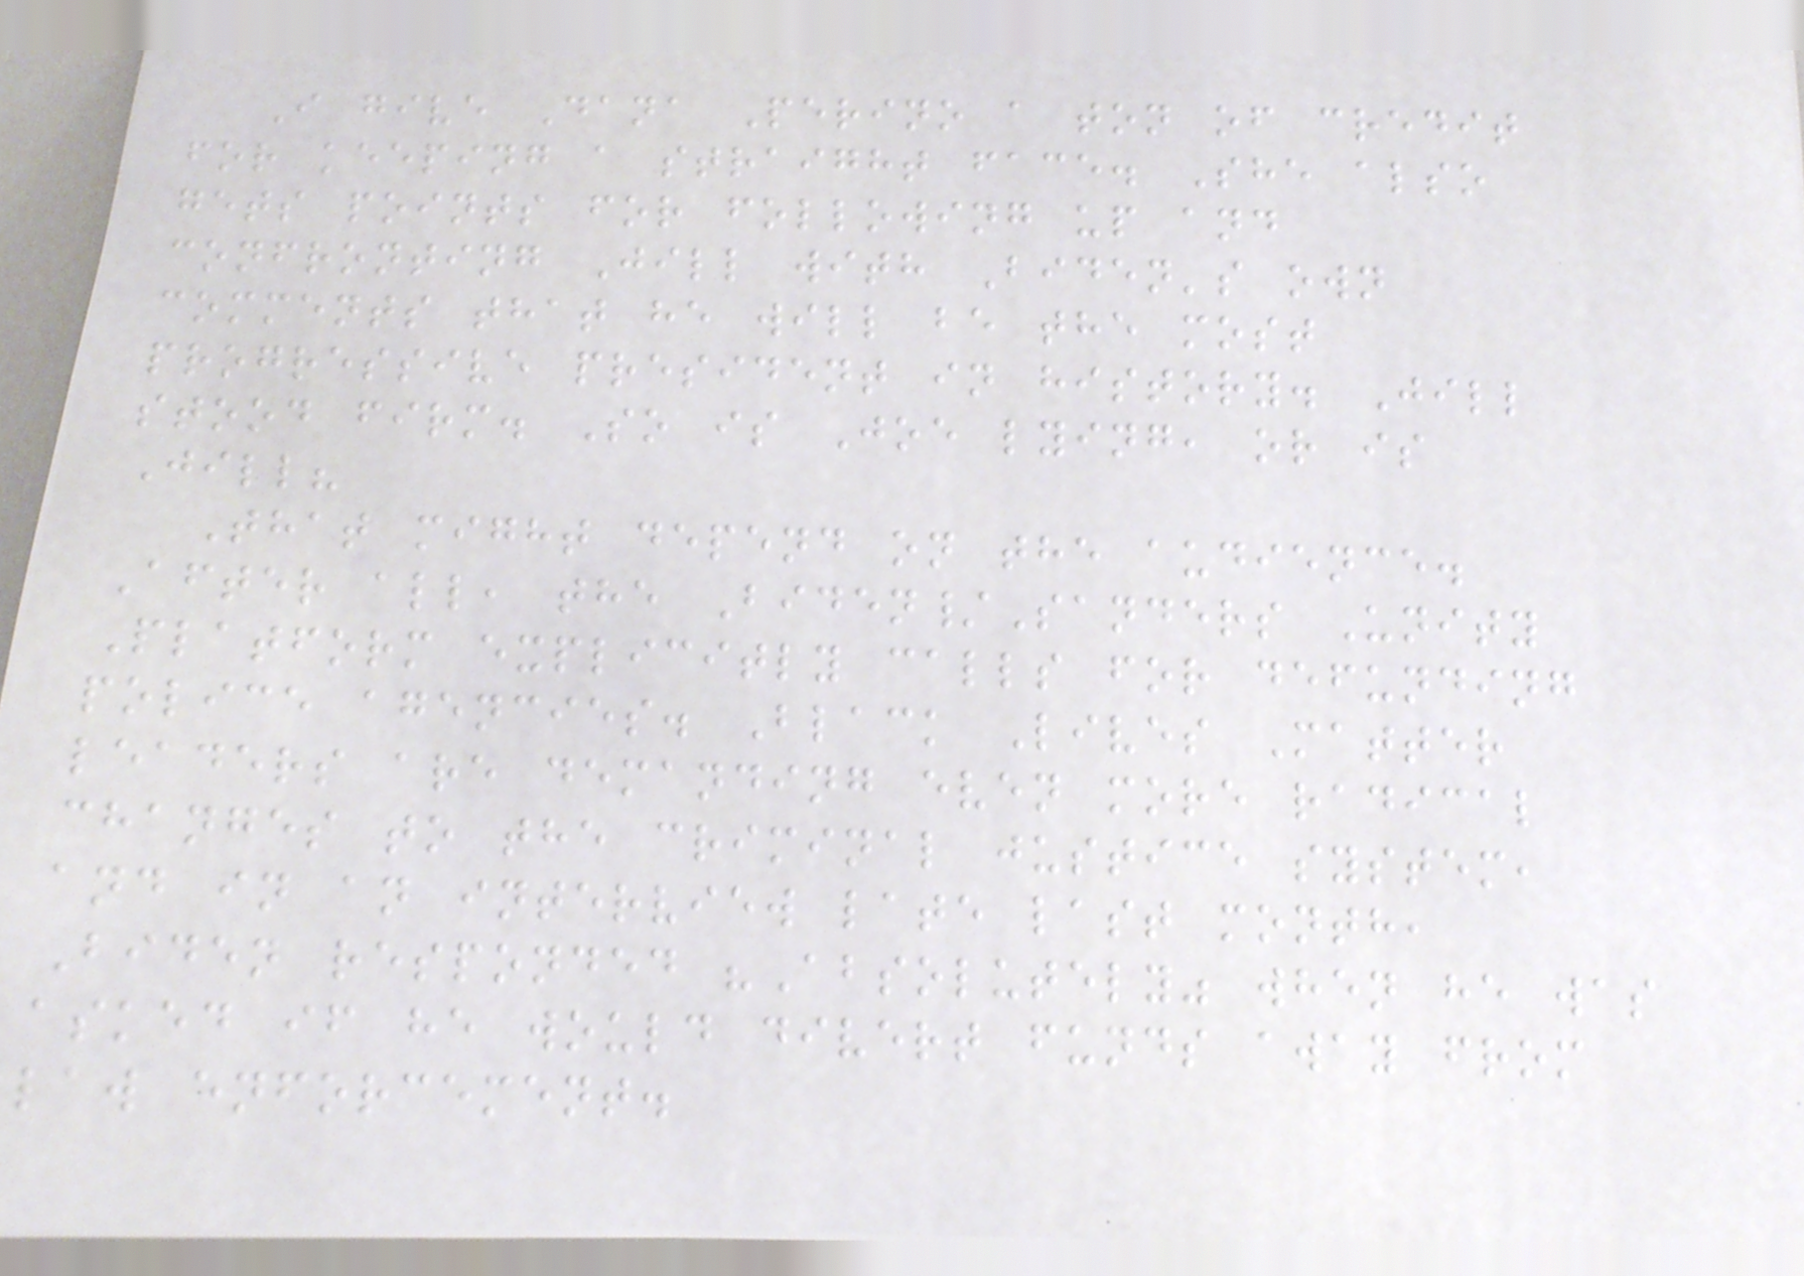I give Dana Perino a ton of credit
for keeping a straight face. She also
gets points for following up and
confronting Jill with Biden's own
comments that he will be the most
progressive president in history. Jill
stood firm. So is Joe lying, or is
Jill?
That might depend on the audience.
After all, the Biden/Sanders Unity
Platform explicitly calls for defunding
police agencies. Black Lives Matter
leaders are demanding even more radical
changes to the criminal justice system,
and in an interview late last month,
Biden responded "Absolutely" when he was
asked if he would divert funds away from
law enforcement.
